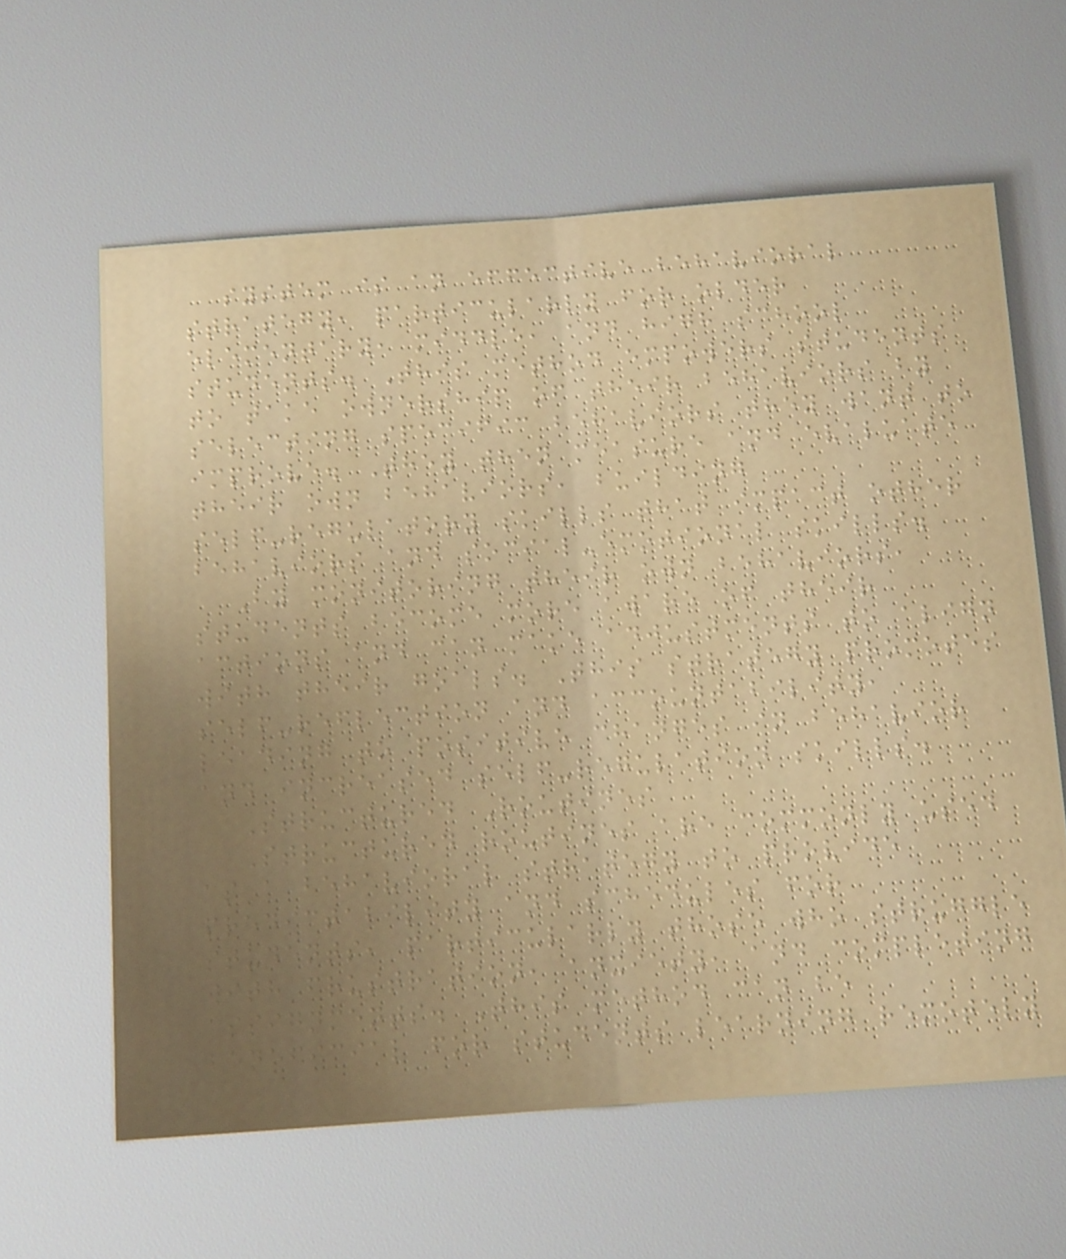system is an effective behavioral
strategy, particularly for older
elementary, middle, and high school
students. This method empowers students
to take ownership of their behaviors by
selecting specific behaviors they want to
improve. They then measure and evaluate
their own behaviors, building
self-regulatory skills that impact other
behaviors and social-emotional skills.
By monitoring their own behaviors,
students become more aware of their
actions and can make adjustments to align
with their goals. This strategy promotes
self-reflection and accountability,
leading to positive changes in behavior
and increased self-regulation skills.
Structured Routines
Structured routines are commonly used
as a behavioral strategy to provide
predictability and schedules for
students, particularly those who struggle
with frustration, anxiety, and completing
assignments. This method can be
beneficial for students learning remotely
